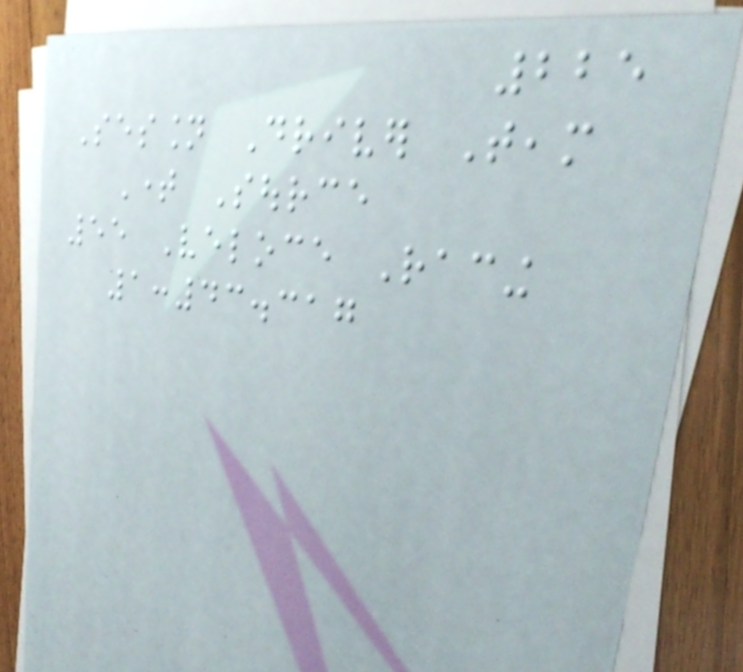225
Session Driver Team
Time Source
55 Veloce Racing
1:43.317
